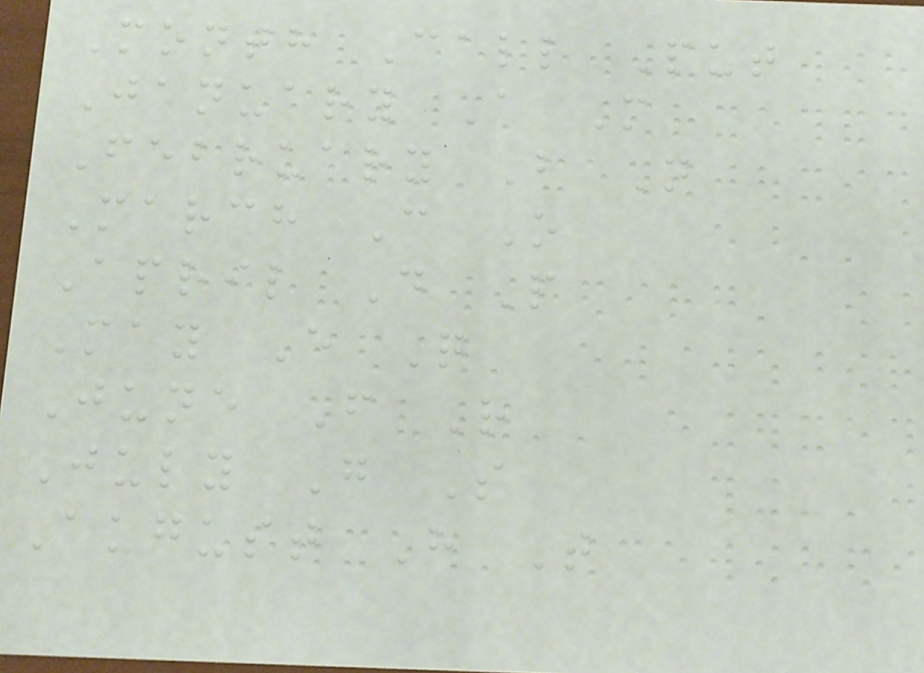Month Call Put
January A M
February B N
March C O
April D P
May E Q
June F R
July G S
August H T
